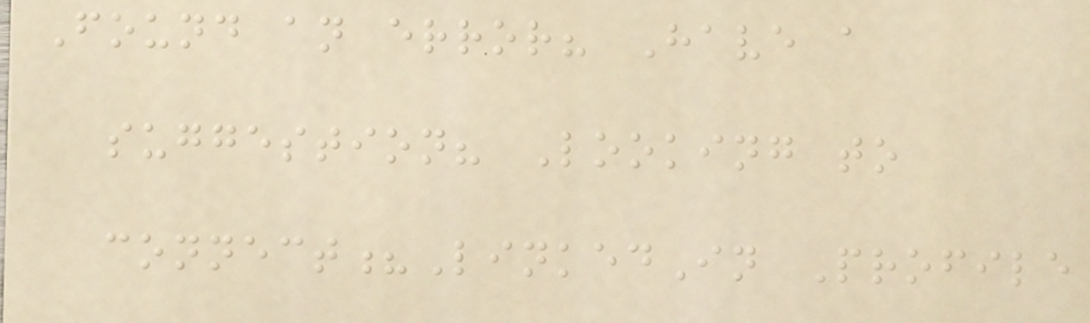Found an error? Have a
suggestion? Looking to
connect?LinkedIn Profile
